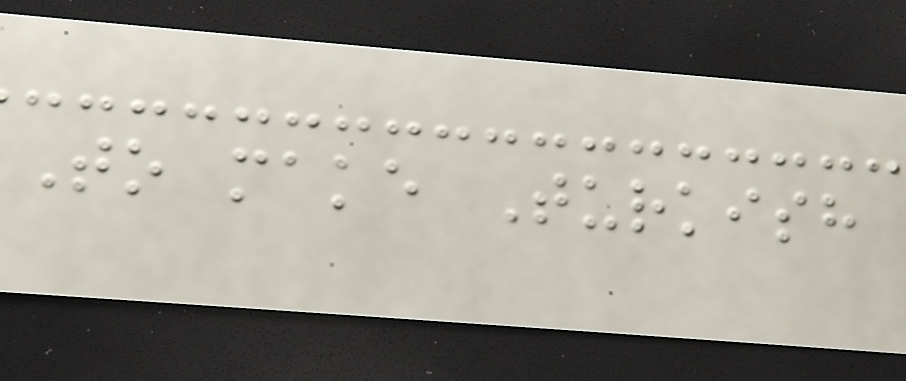To make Turkish
